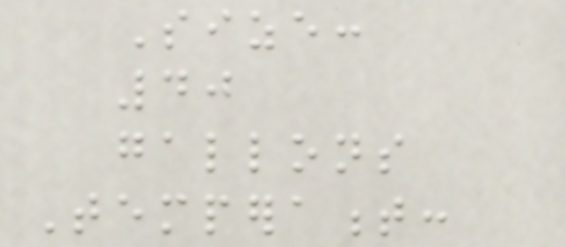Size:
40
gallons
Temperament:
